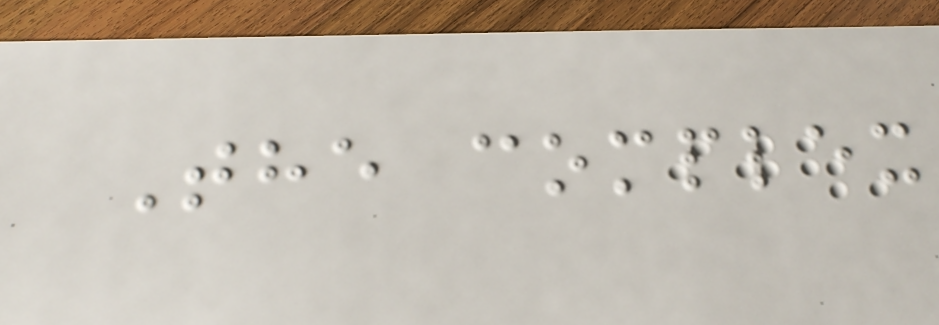The complex
